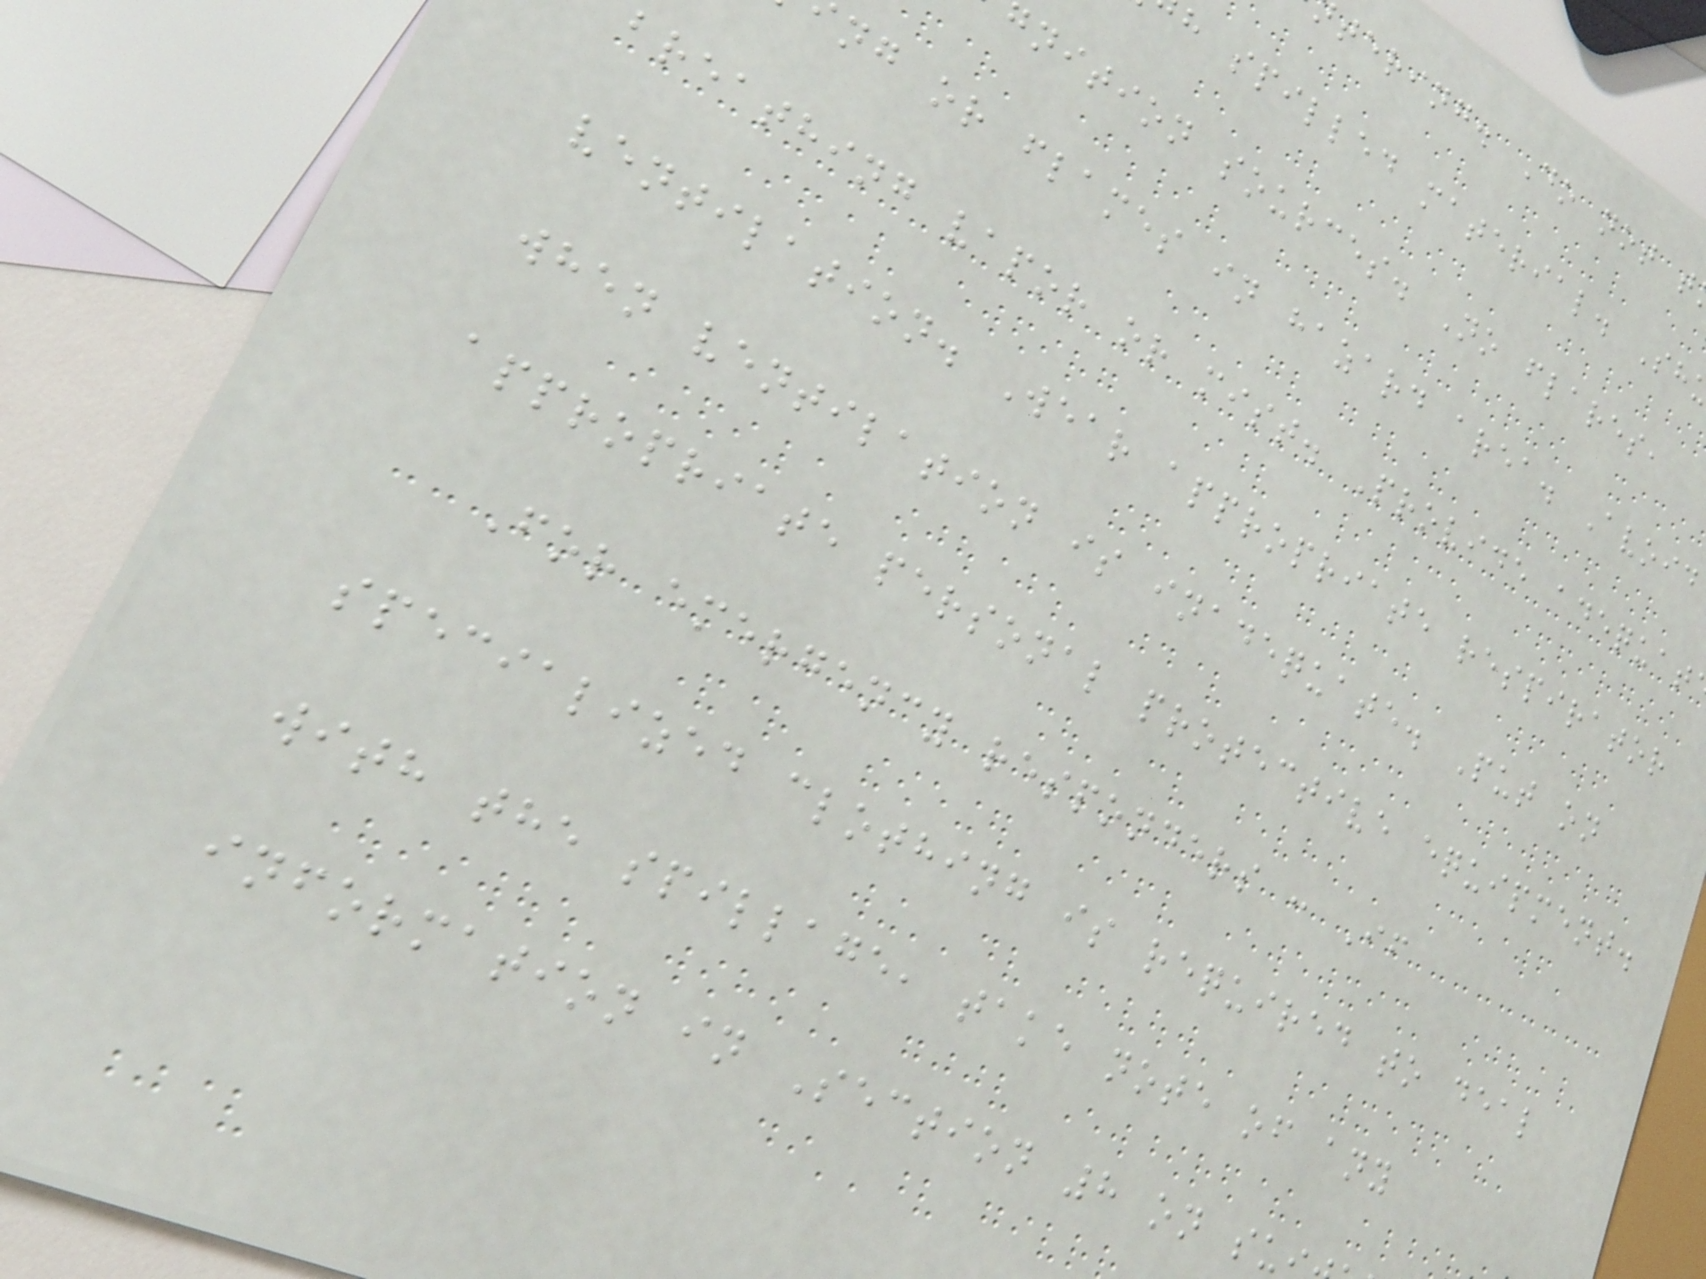tering. Do not t
h spilled material. Sh
gnition sources. No flares,
ng or flames in hazard area. Avoid
breathing vapor or mist. Provide adequat
ventilation. Wear appropriate respirator
when ventilation is inadequate. Put on
appropriate personal protective equipment.
For emergency responders : If
specialized clothing is required to deal
with the spillage, take note of any
information in Section 8 on su
